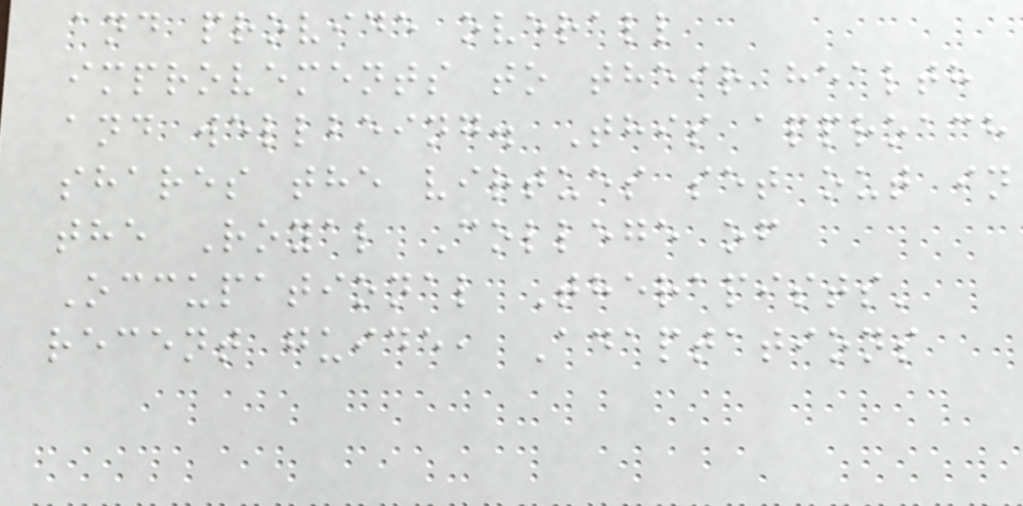and provide overall
improvements to their health
and wellbeing. This approach
shares the virtues set out in
the Royal College of
Occupational Therapists'
recent guide, Adaptations
